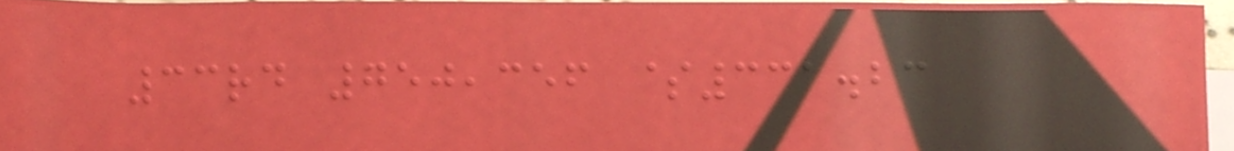33rd 750,356 $331.23
